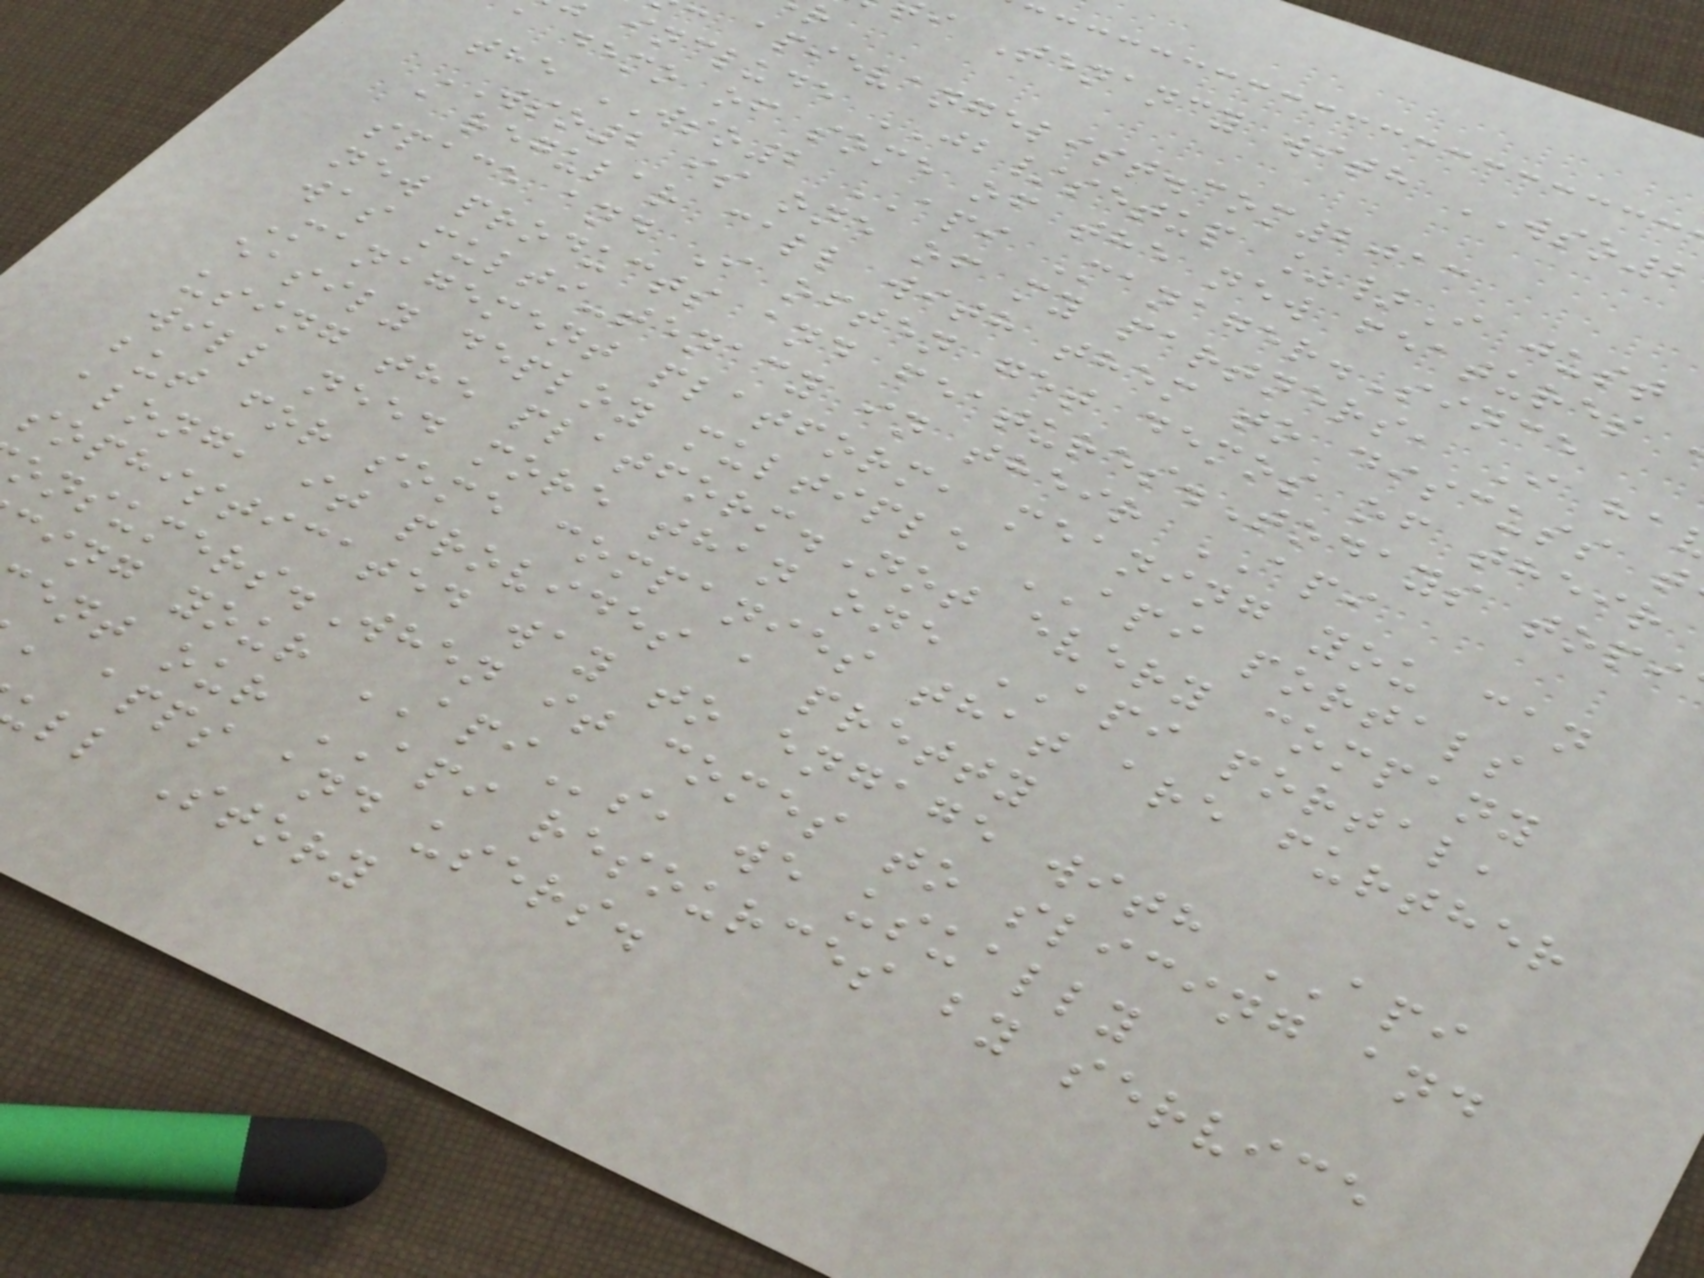i Tenancy with WSO2
apievangelist.com2013
include JB/setup %}I just
a demo of some of the new features
the WSO2 API Manager.Since
WSO2 is one of my partners, I ha
a regular call with them to discuss t
space and I often get demos of their
new products and features.Todays topi
was multi-tenacy in their API
Management platform, meaning you can
easily deploy multiple API portals
using the platform.Not every company
will need more than one API portal,
but for some companies that are further
along, it provides a pretty
sophisticated way to engage with API
onsumers.When it comes to slicing and
ing your APIs, we usually
ent our API resources by service
, apps and users.
ll Story
